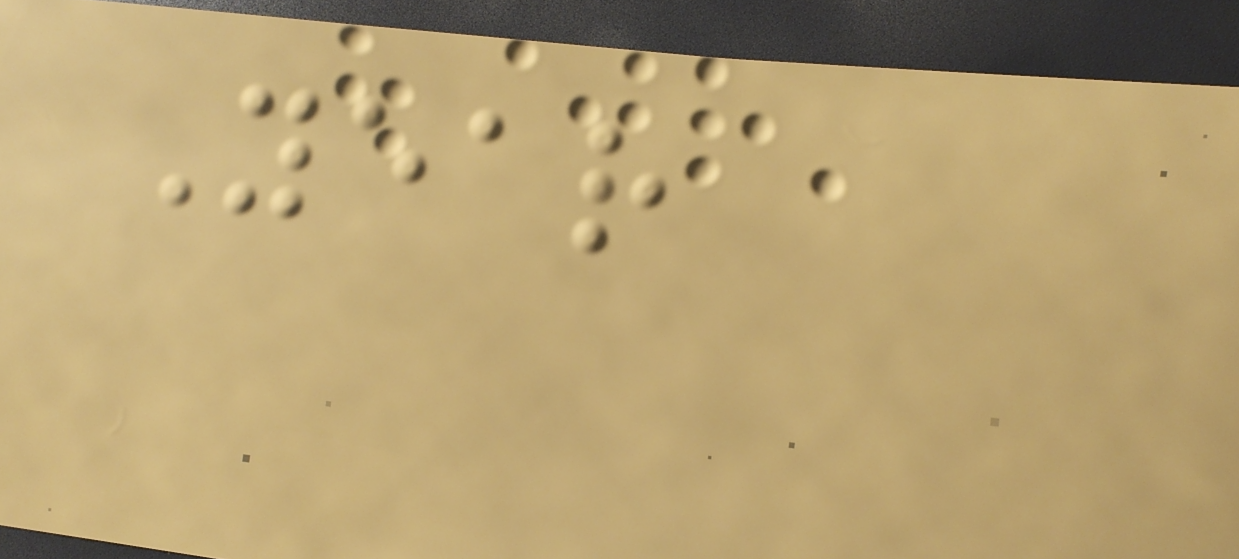Year
